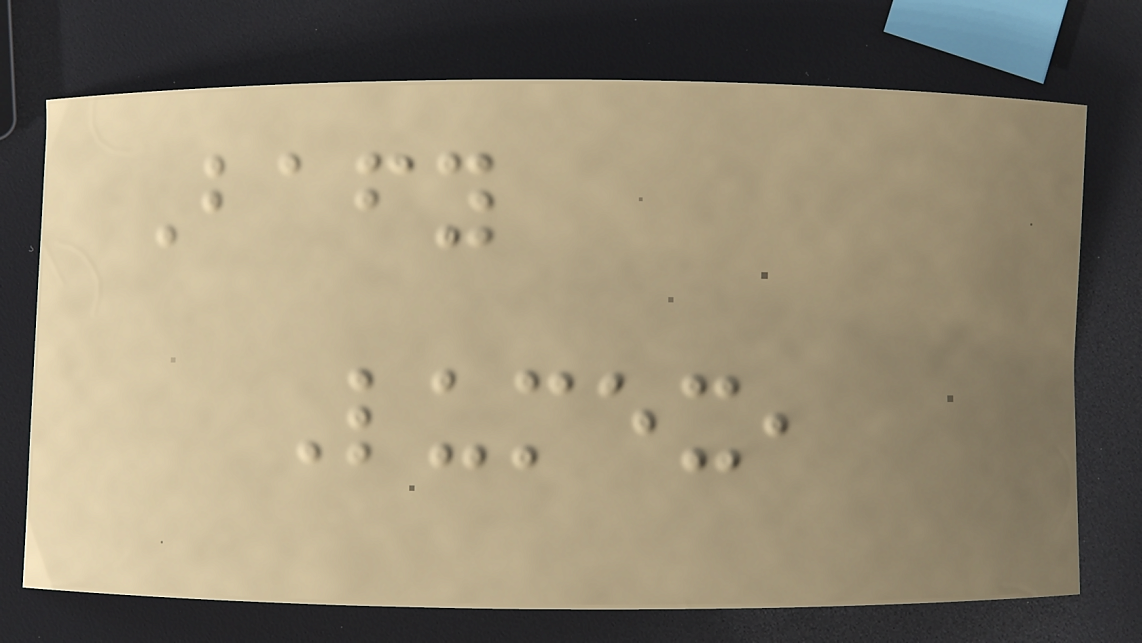Bafy
Lumex,
